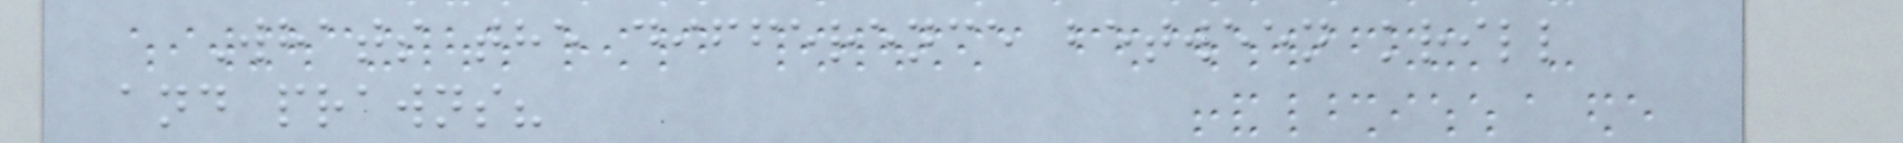Whats the difference between krill
and prawns?
